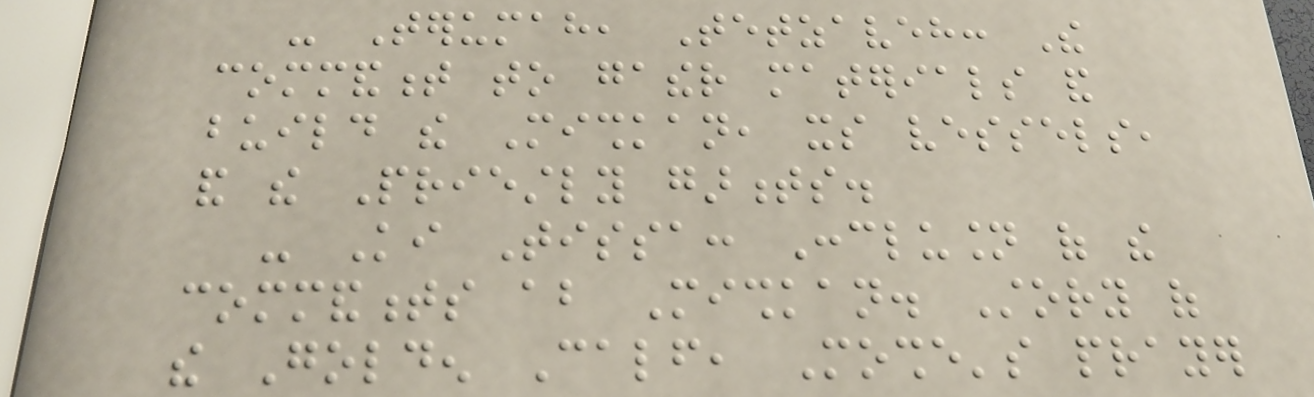- Terumah, Tetzaveh: The
commandment to gather materials and
build the Mishkan, its vessels,
and the Priestly garments.
- Ki Tissa: Conclusion of the
commandments about Mishkan. Story of
the Golden Calf, Moshe's prayer
